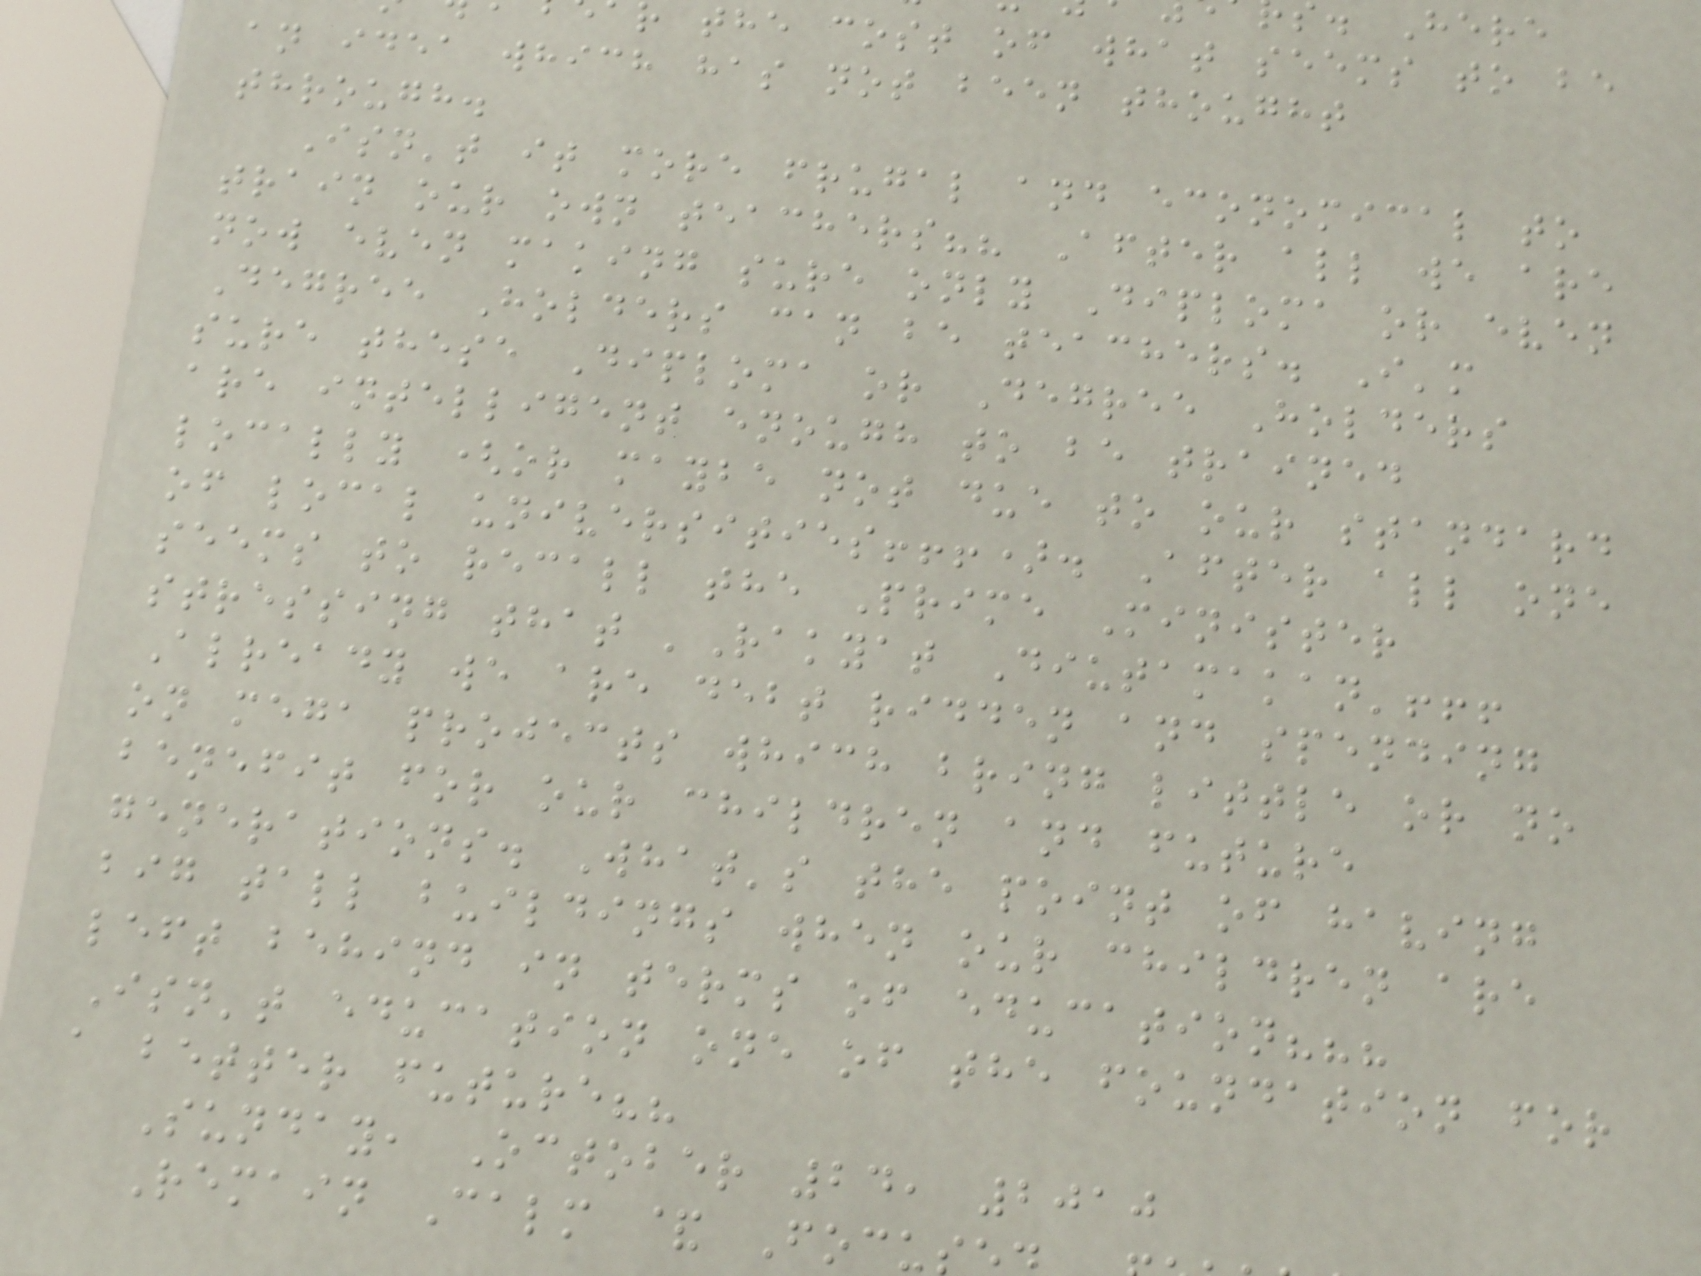r the cost of what seems to be
an idea which has not been thought
through.
Isn't it more frugal and economical to
train our own teachers?? After all we are
now even making sure only Diploma or even
Degree Holders can be teachers. I'm
sure these Diploma or Degree Holders
are intelligent enough to be trained
locally (or maybe not due to our standard
of local universities!!!). After all one
seems to recall the Prime Minister
stressing that 'Rakyat Diutamakan'!!!
Already we are debt ridden and spending
on mega projects which bring little or no
benefit for our children and future
generations. What's the point of having
big tall buildings when our children are
left behind in terms of education???
Isn't education one of the foundation for
a better future??
Sunday, October 24, 2010
Remain Calm & Focu
